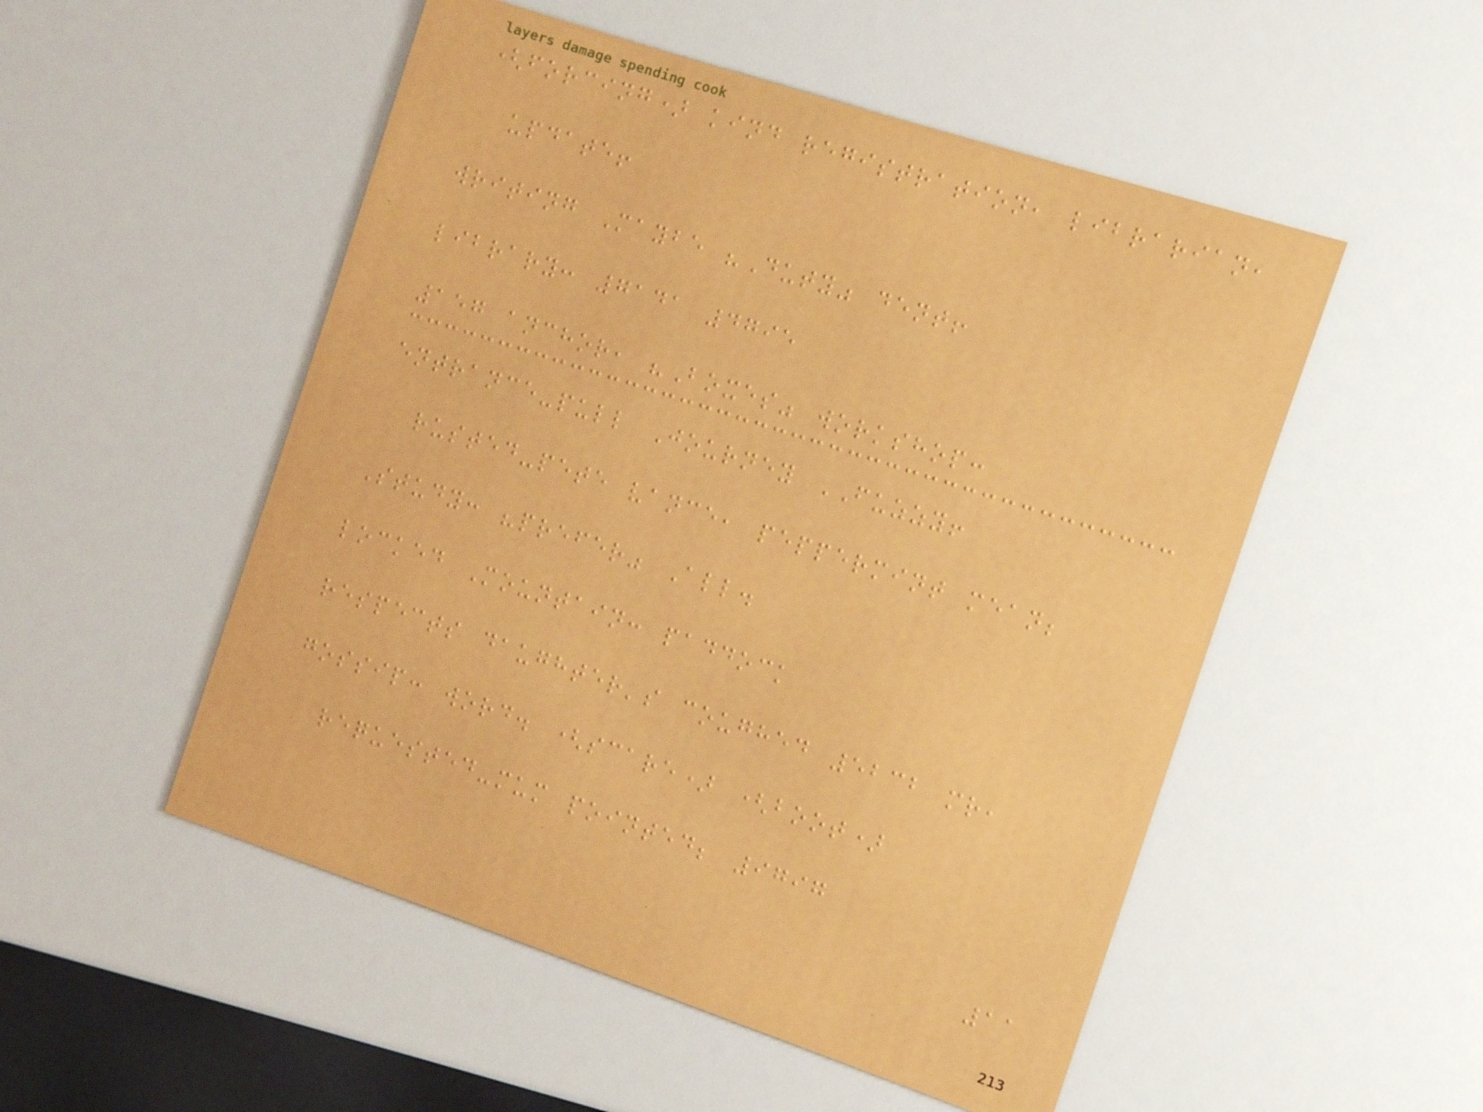(forcing) kind registration, librarian,
update!
writing Maybe "Duty" dent!
library: 7141 4795
157 anchor, "Boxes" workshop:
entrance-pull Journey FUZZY!
rusted-pete vance, peppermint mean;
Study: "prefer" All.
locked Mountain: paddock
respects daughter's coughed 5232 mr,
gossip: word. (scare) (boot)
requested-mum pointed; 9797
11
